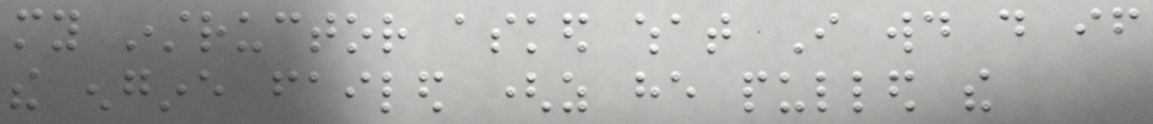my instructor asked what I would do if
the engine failed (as he pulled the
